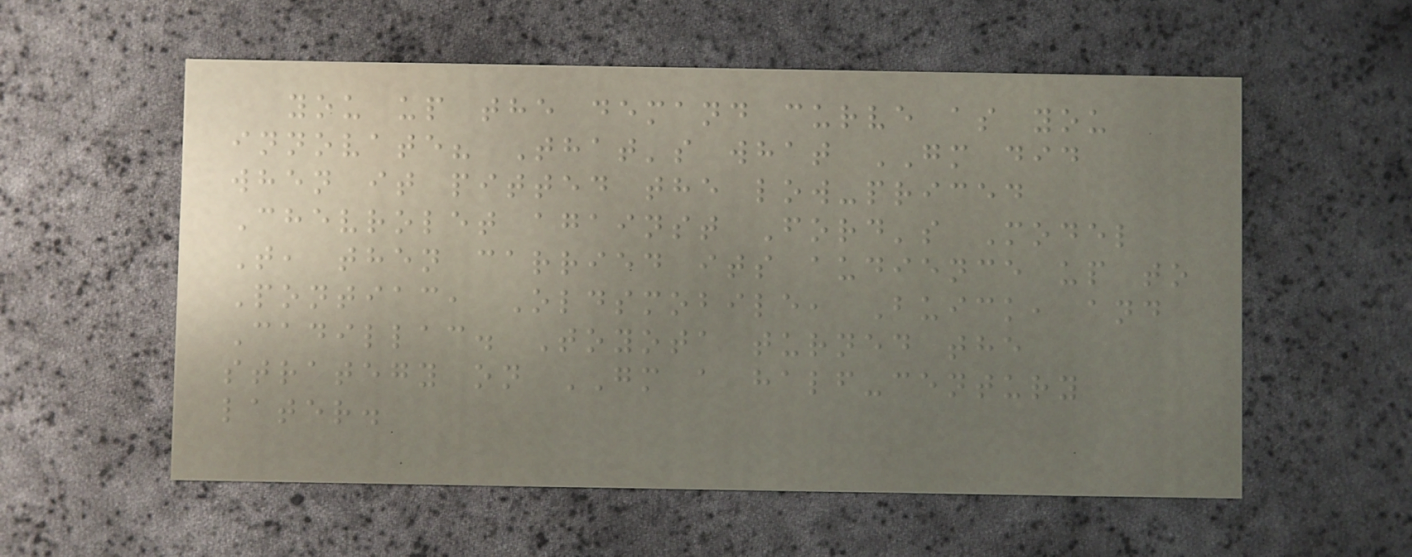you up the demand curve as you
innovate? That's what GM did
when it pitted the low-priced
Chevrolet against Ford's Model
T, then carried its audience up to
Pontiac, Oldsmobile, Buick, and
Cadillac. Toyota turned the
strategy on GM a half-century
later.
